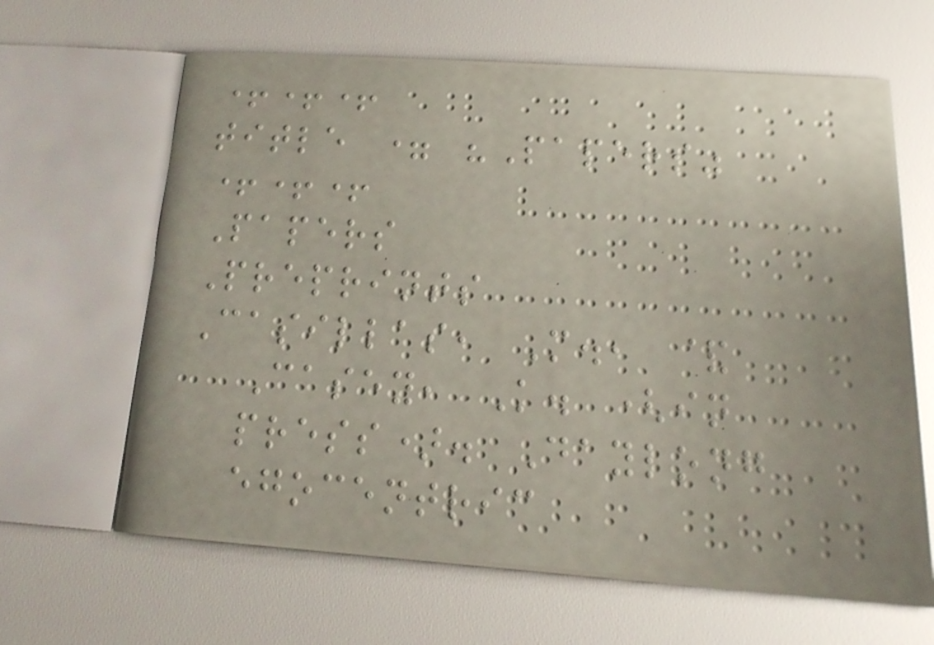+++
title = "Papers"
+++
Papers
Preprints
Casillas, M., &
Casey, K. (in
press). Daylong
egocentric
